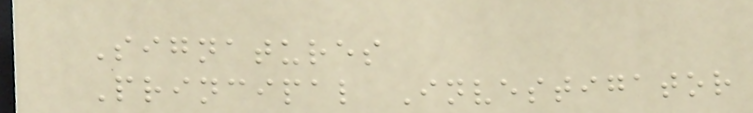Signatures
Principal Investigator
